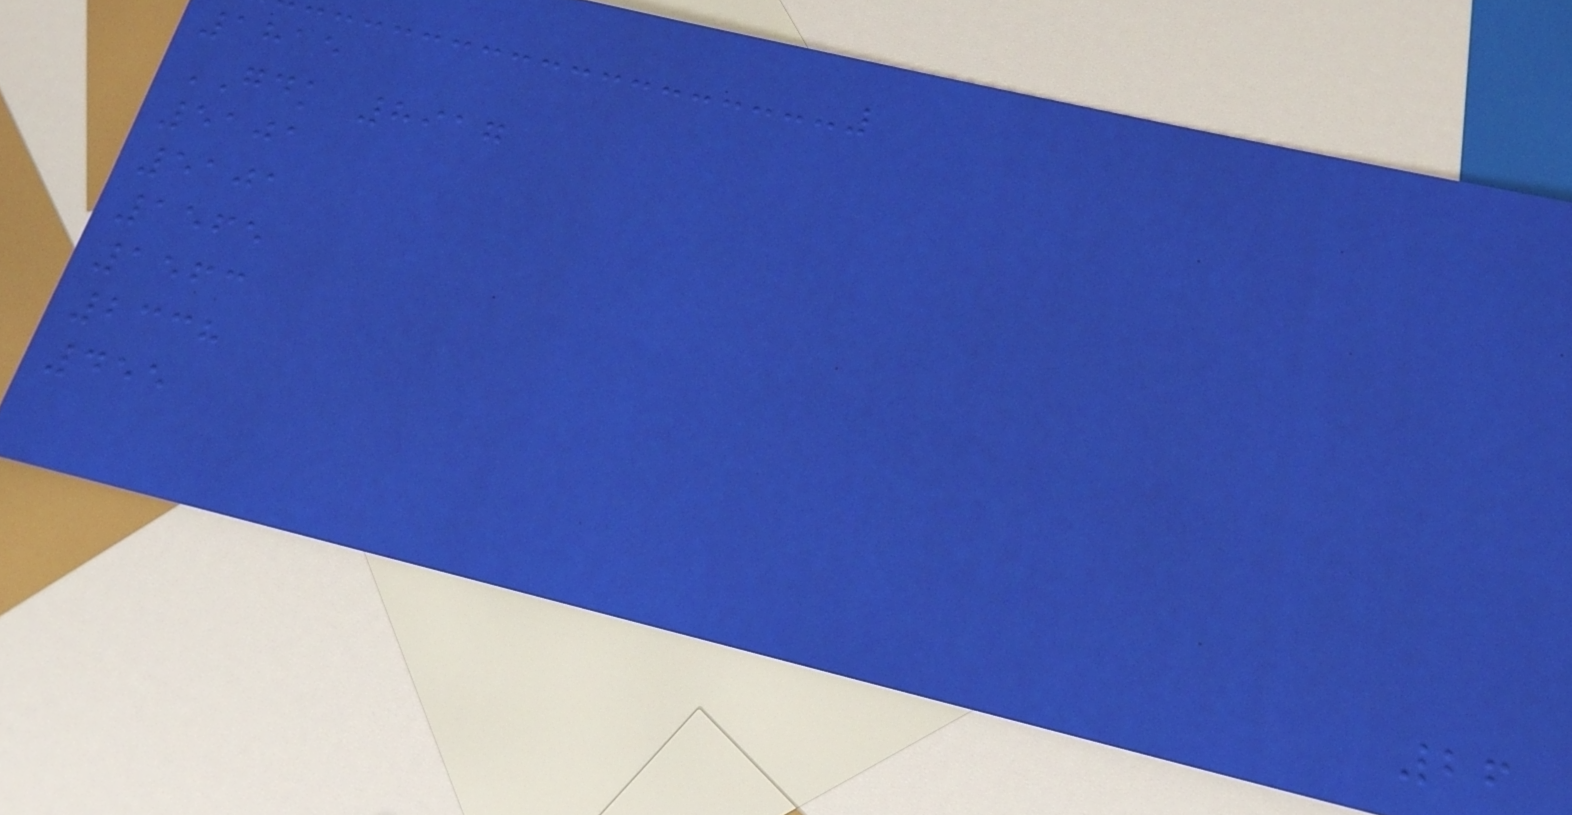1815
GDK 8917
5101
5101
1565
1563
2338
455
26
